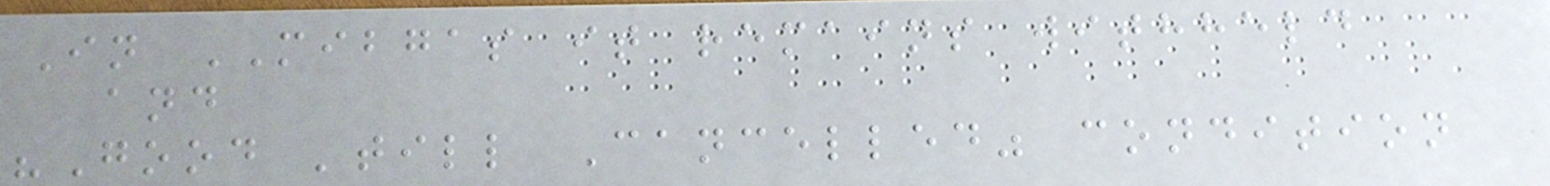In MIBGAS it remains withheld
and
"Good 'till Cancelled" condition
